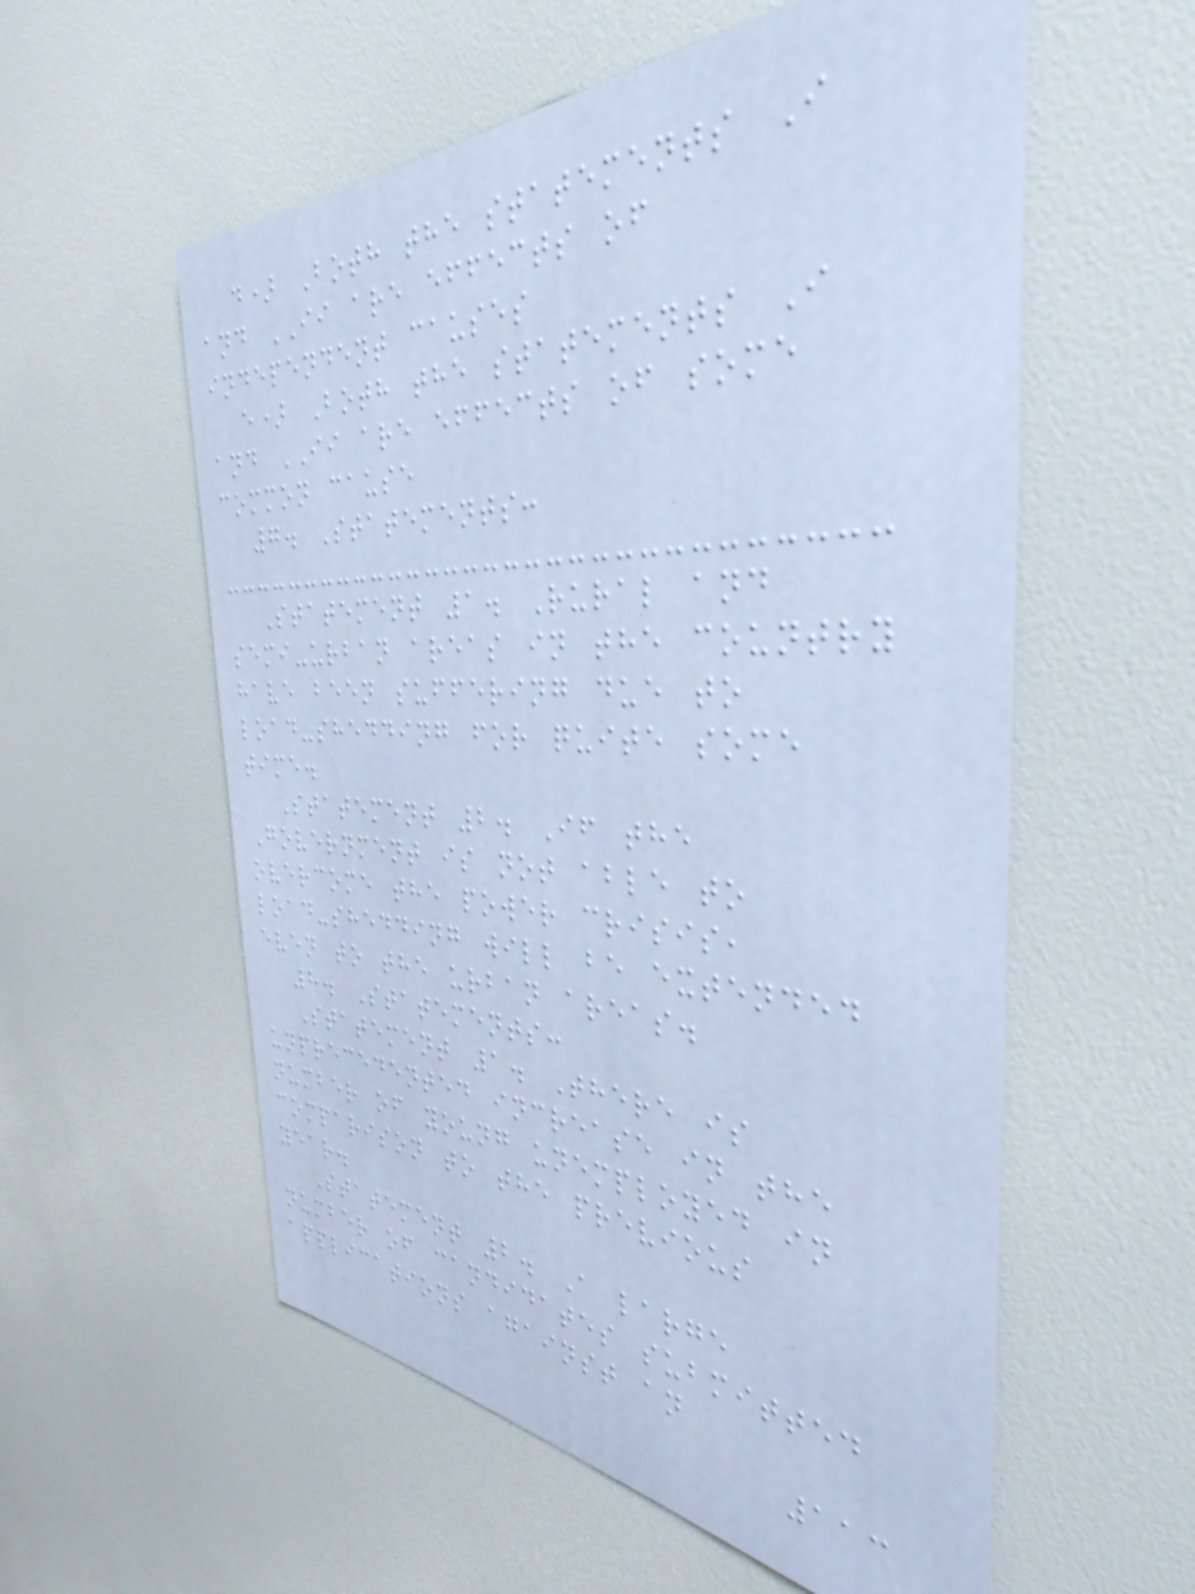d) Both the statements I
and II are effects of
independent causes
e) Both the statements I
and II are effects of some
common cause
7. Statements:
Statement 1. Rural and
semi-urban areas in the country
have been suffering due to
load-shedding for quite some
time.
Statement 2. If the
Government is not able to
overcome the power crisis,
load-shedding will be extended
even to the urban areas.
8. Statements:
Statement 1. There is
unprecedented increase in the
number of young unemployed in
comparison to the previous
year.
Statement 2. A large
number of candidates submitted
applications against an
113
